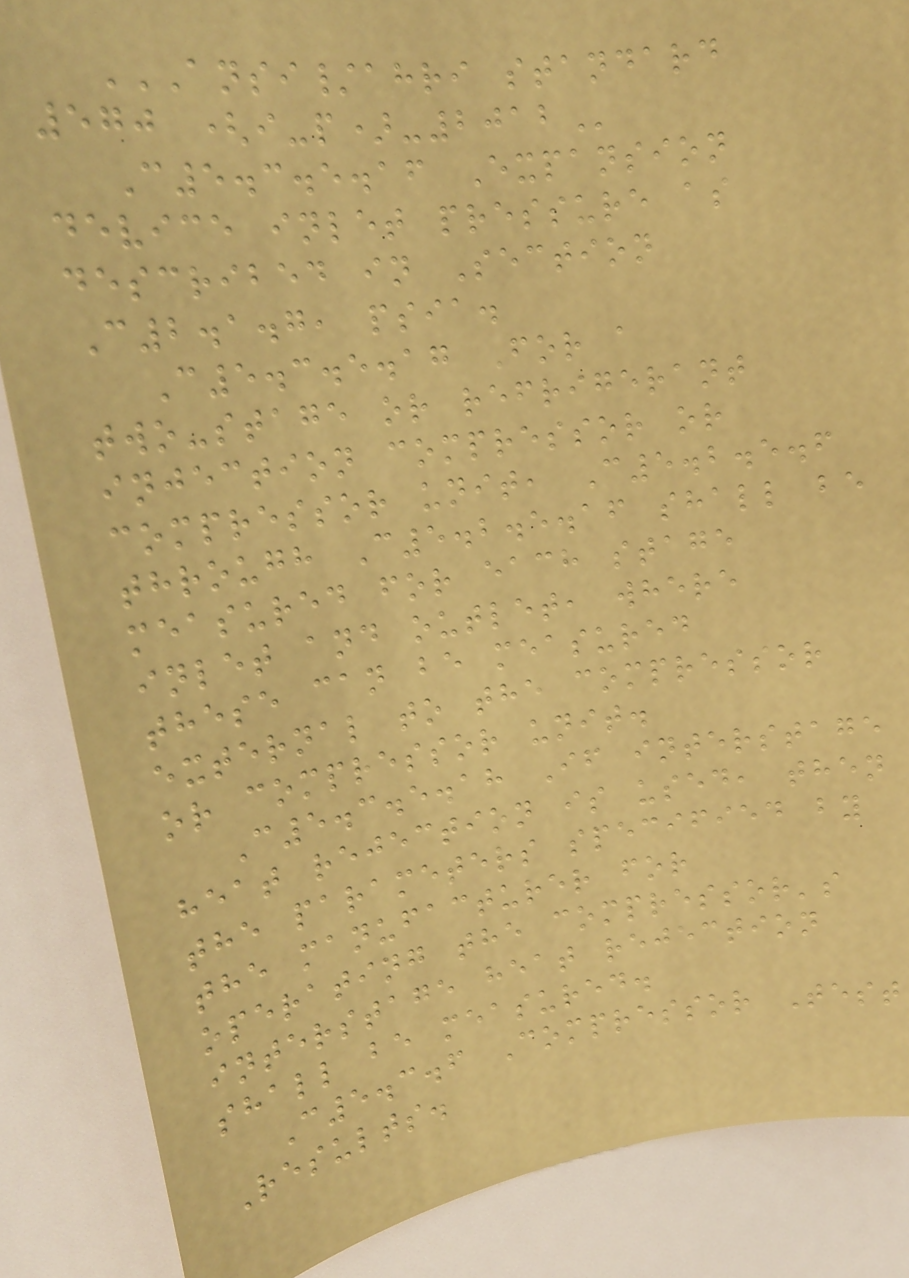ANSI/AHRI STANDARD
570 (I-P)-2012
C5.3.5.16 Expansion
device inlet pressure as
described in Section
C2.1.7, psia.
C5.3.5.17 For a
two-stage or refrigerant
injection compressor or
compressor unit, C5.2.5.6
through C5.2.5.16 shall be
measured for each stage
inlet and outlet, where
these can be measured
external to the compressor
or compressor unit.
C5.3.5.18 If interstage
heat rejection is used, then
the parameters specified by
the manufacturer for
operating the compressor's
interstage heat rejection
shall be measured.
C5.3.6 Compressor Test
Results.
